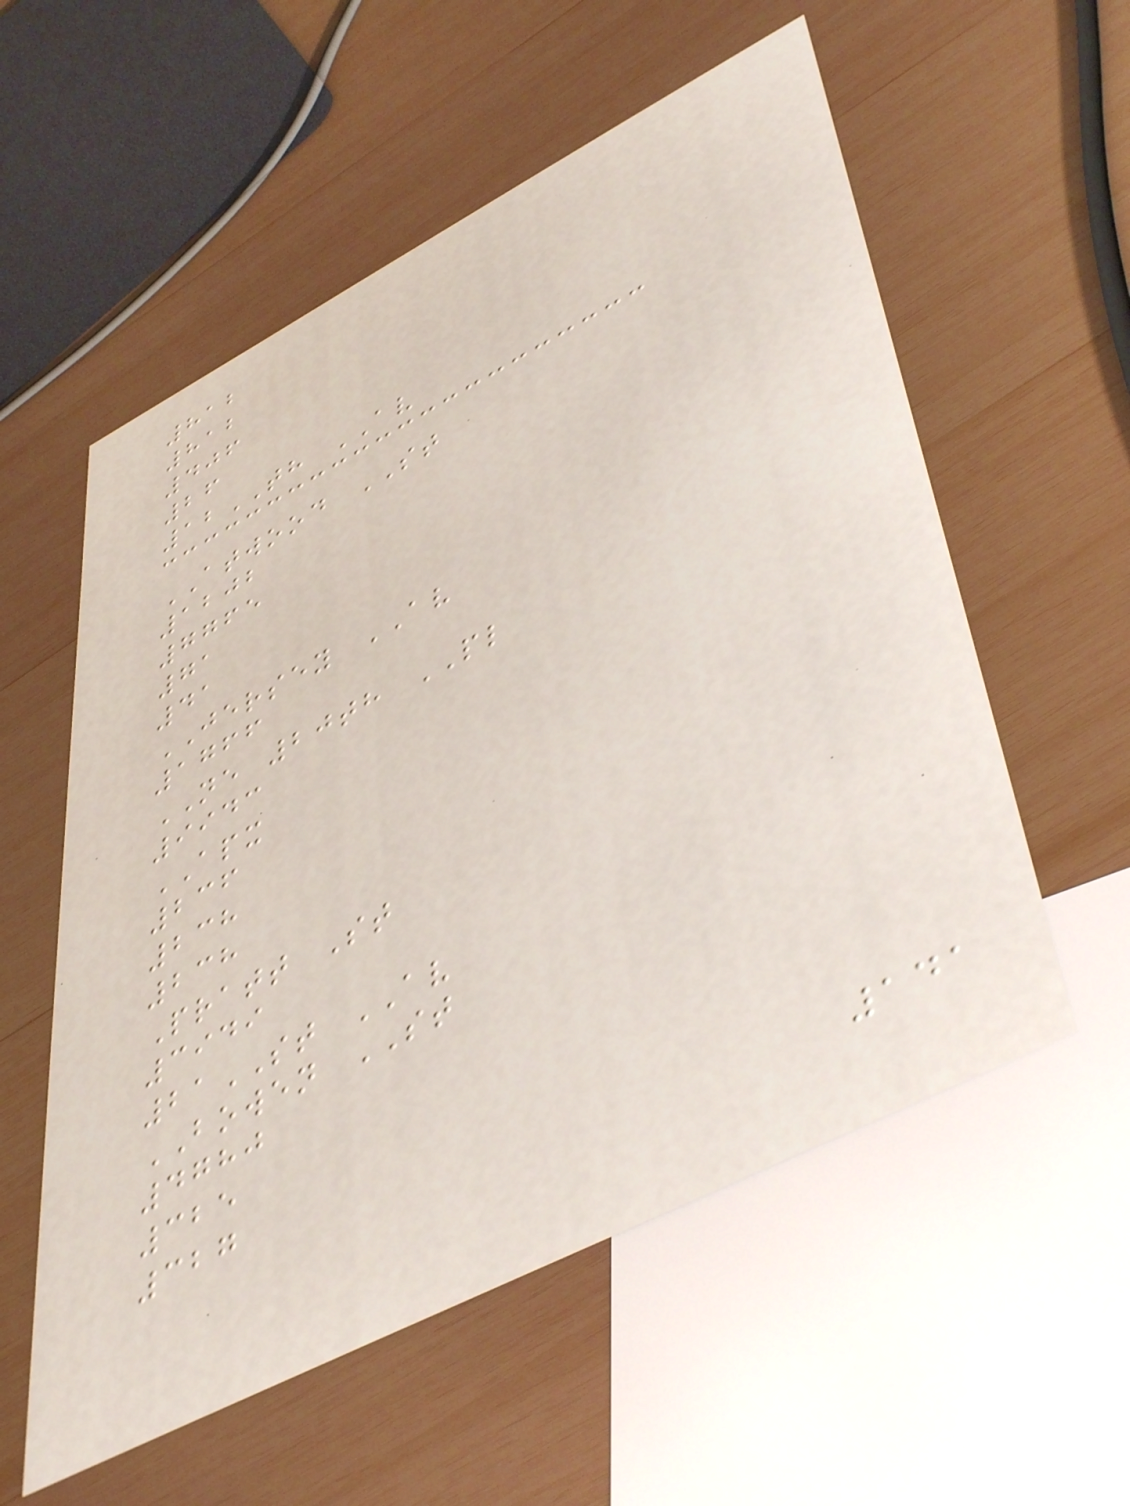812
812
406
26
12TH AV
ATWOOD ST
1202
7765
71
41
JERSEY AV
1766
NE 20th PL
9943
APX
236
238
238
Pratt St
3949
21ST AV
BOWEN ST
4780
325
327
141
